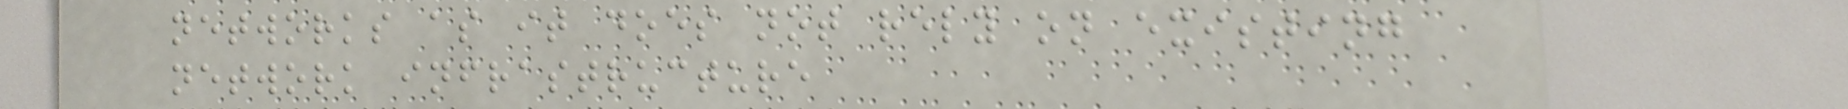networks as it does not rely on existing
network infrastructure
